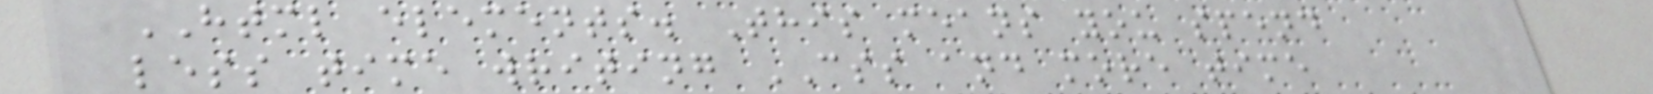HTML elements. This means you spend
less time writing CSS and more time
